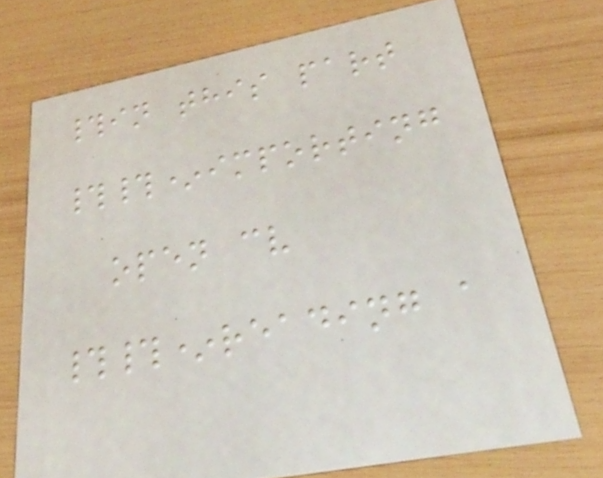#in this part
##*importing
open cv
##*reading a
